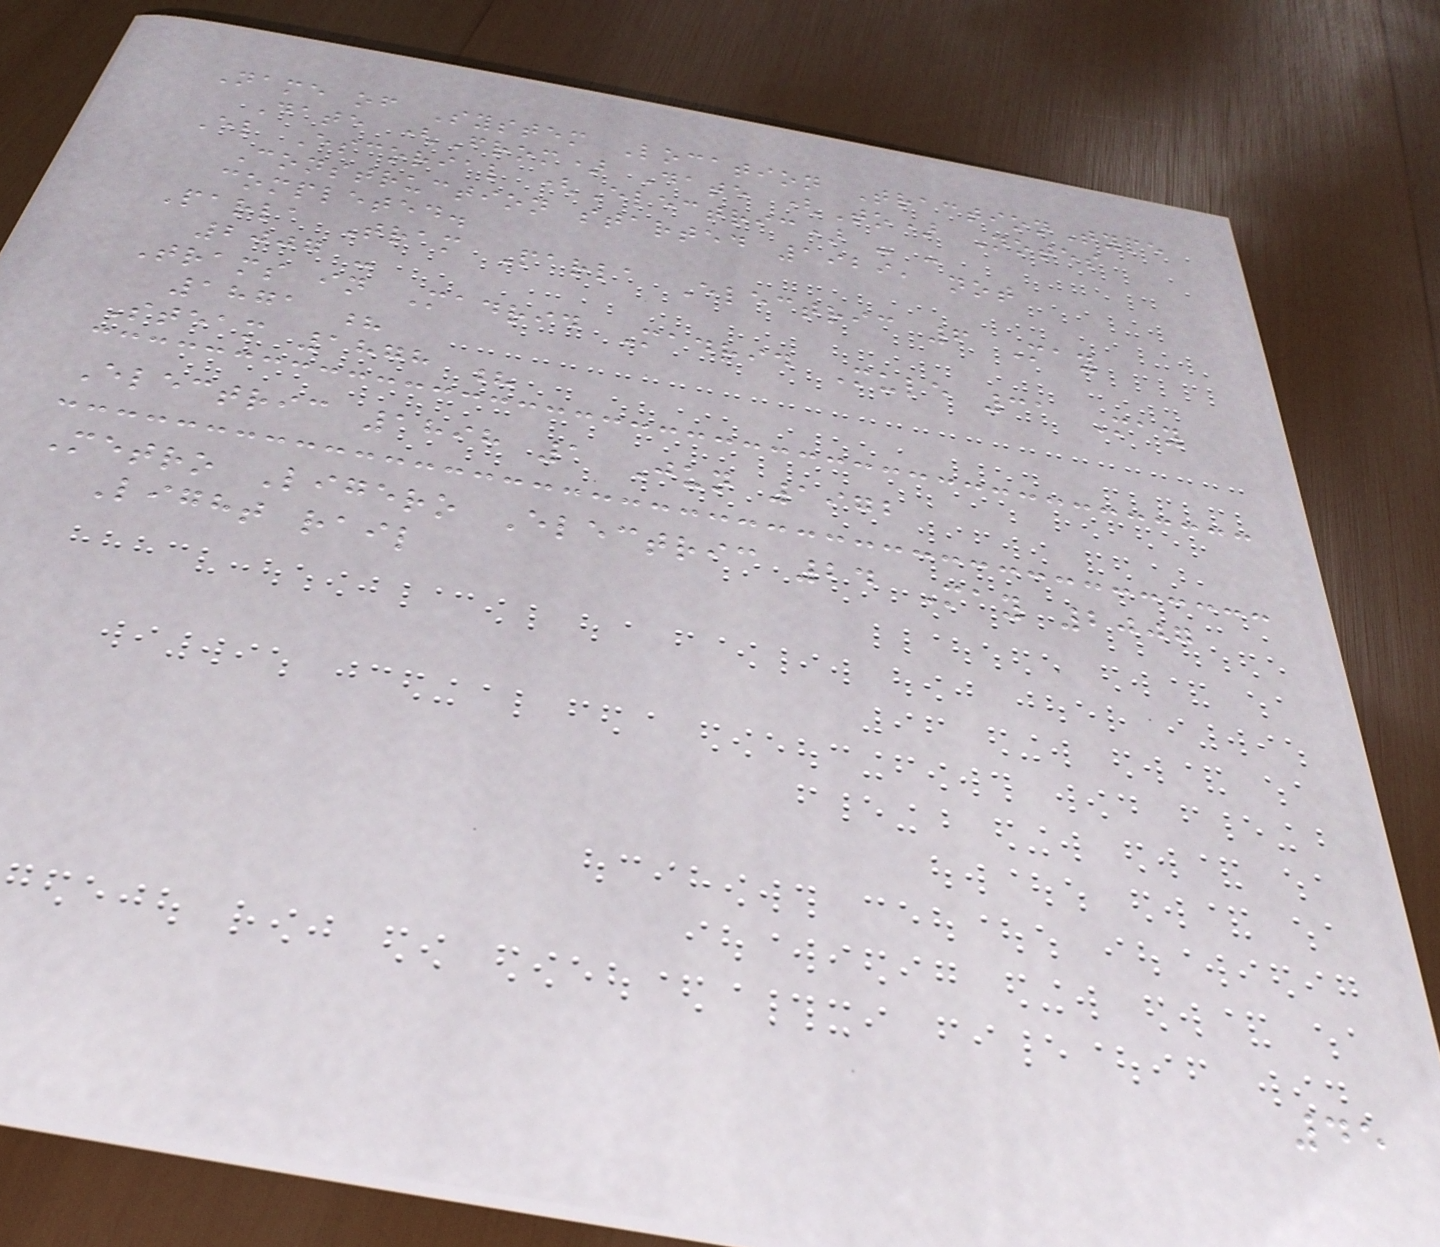Name of System Location TractionType
Date (From) Date (To) Notes
El Escorial (Electric) - -
Construction started 1929, not
completed.
Parla Tram Parla Electric 6 May
2007 -
Trams in Madrid Madrid Mule 31 May
1871 ?
Steam 1878 ?
Electric 1898 1 Jun 1972
Metro Ligero Electric 24 May 2007
Light rail
45
